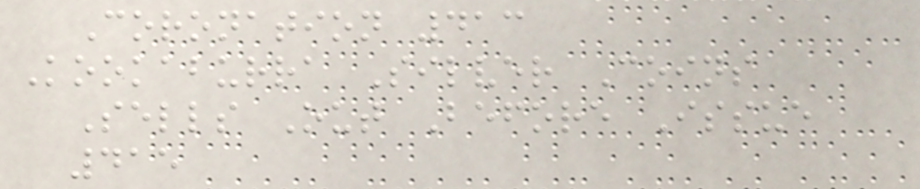Coronation 413
Kookaburra Silver Coins
Sells Out Before Issue
415
